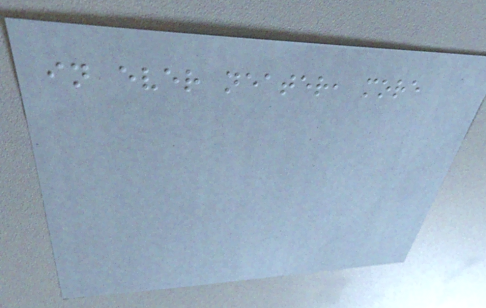in ever neater, more
